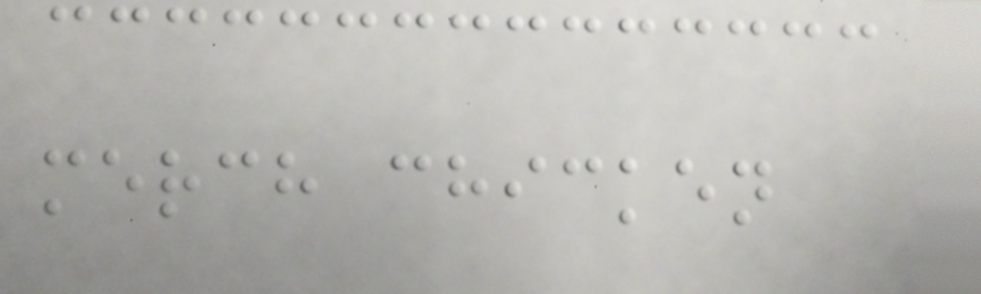merch chicken
